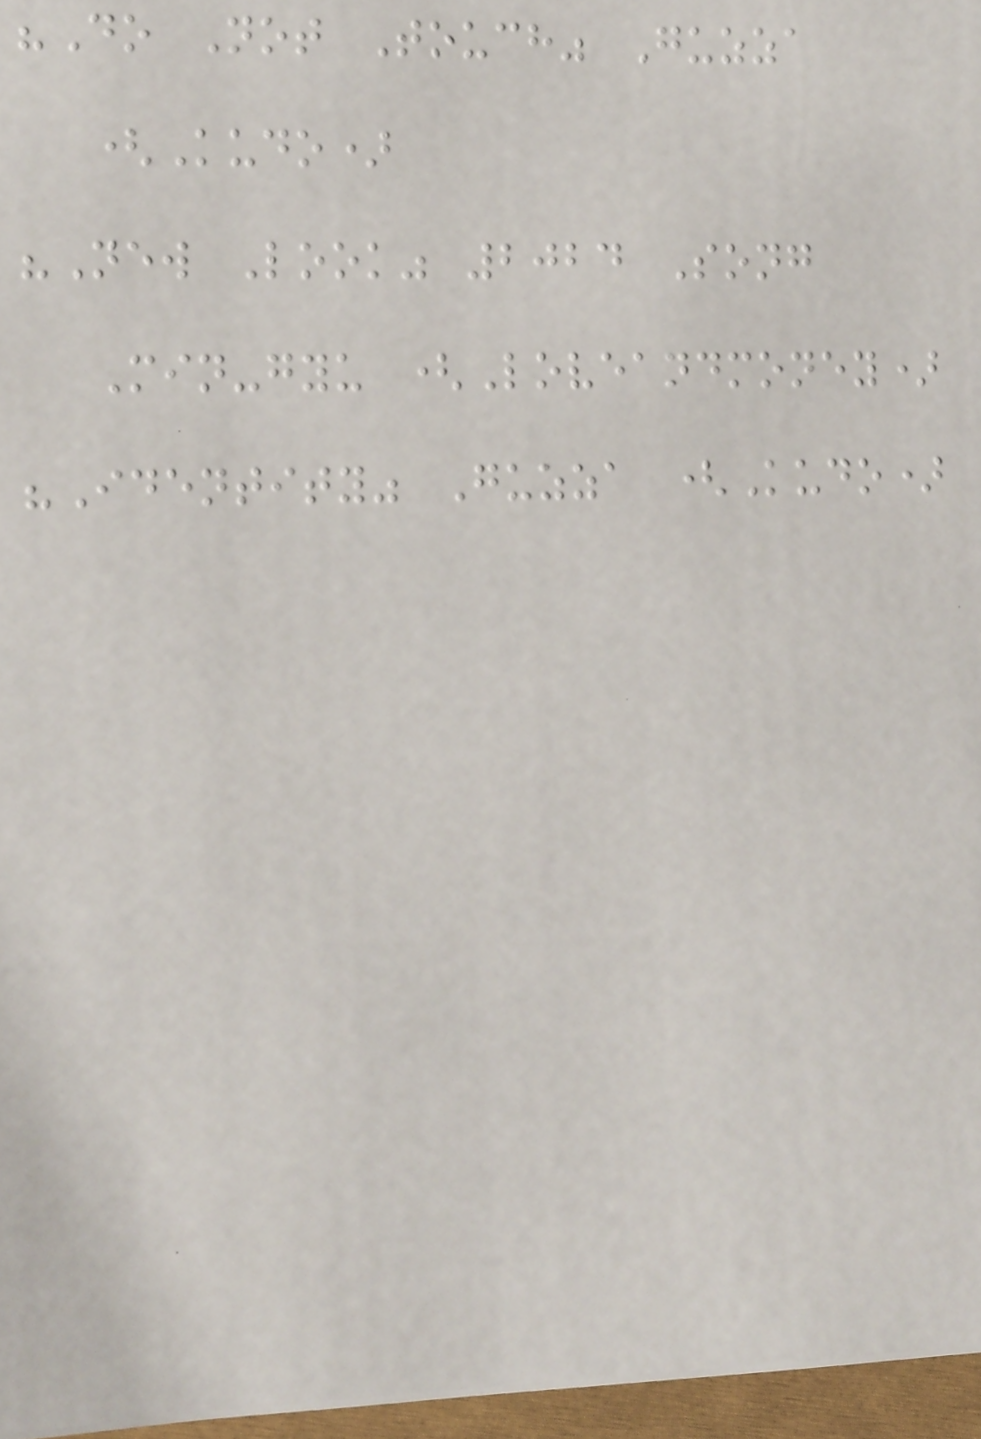"Do Not Touch" Guzza
(Kudo)
"New Look" 2024 Song
Min-gyu (Loveandmoney)
"Identity" Guzza (Kudo)
